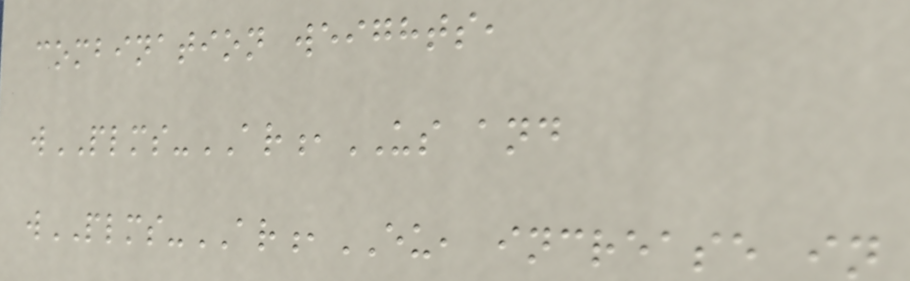combination weights,
wPLMS-AR,US and
wPLMS-AR,EU, increase in
